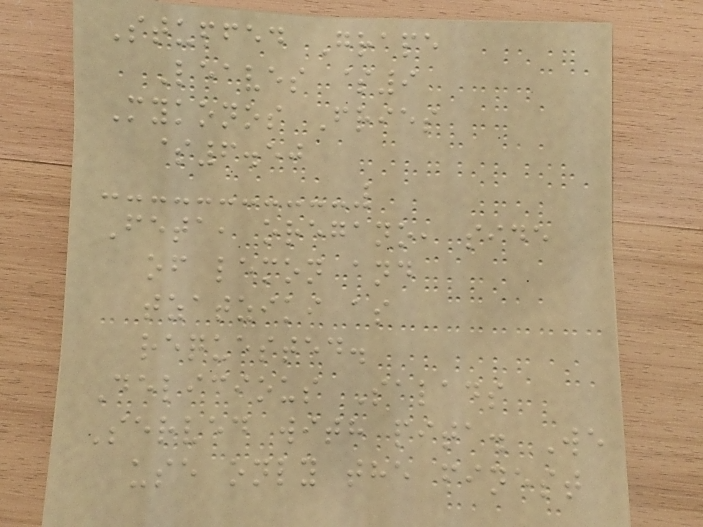Stuffed Grape
Leaves $9
Mykonos Fries
$6.50
Feta, oregano, side
of lemon and
tzatziki as
requested.
Delicious Salads
Served with pita. We
use only the finest
